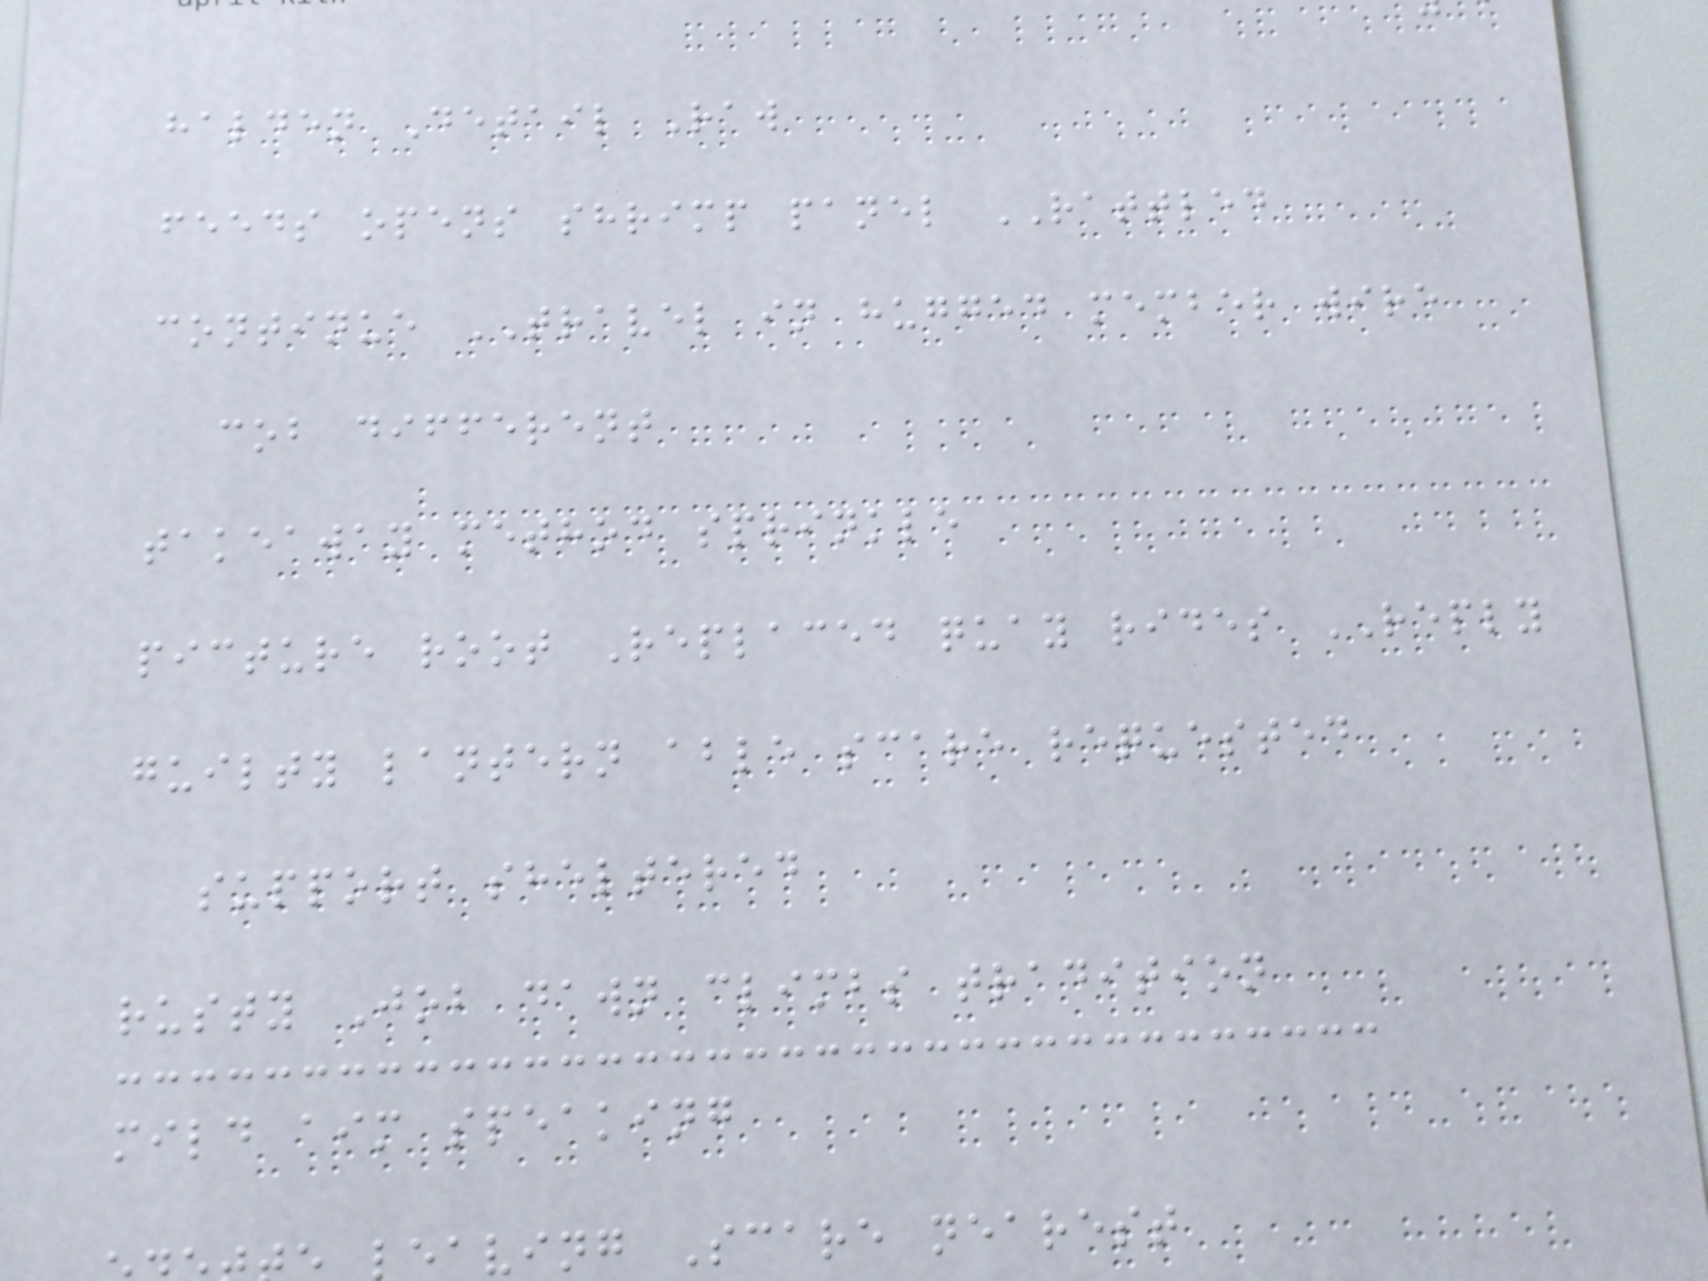halden Detail Raw
feeds opens shrimp panel RATTLED
continue TRAVEL in hugged member wire
cob different
takeaway method sprinkle
picture root Replaced quay rides REPLY
guilty lantern able scare requested
support sheltered
rusty Job dawn climbs tradition
mild aim speaking
eaving Scare nearest
